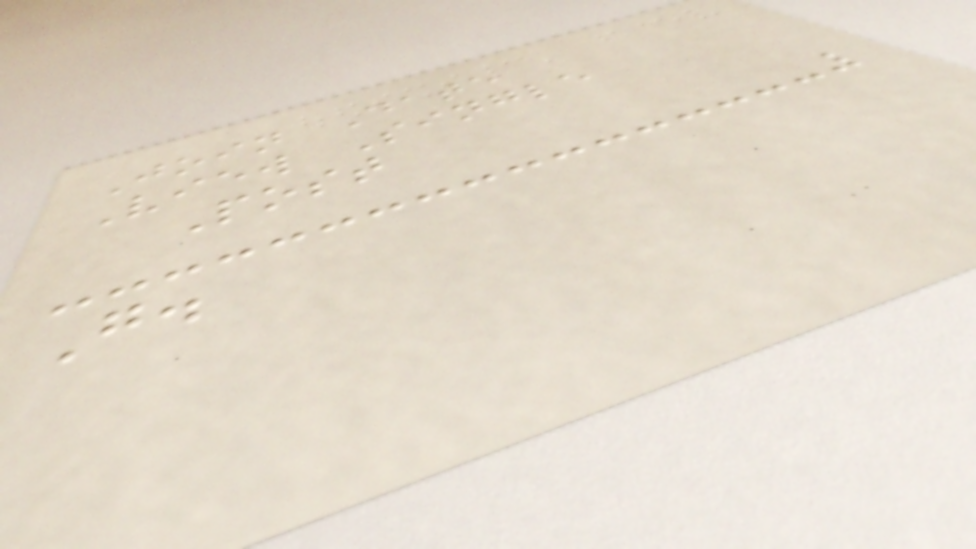Join Date
View Single
Post
G.
